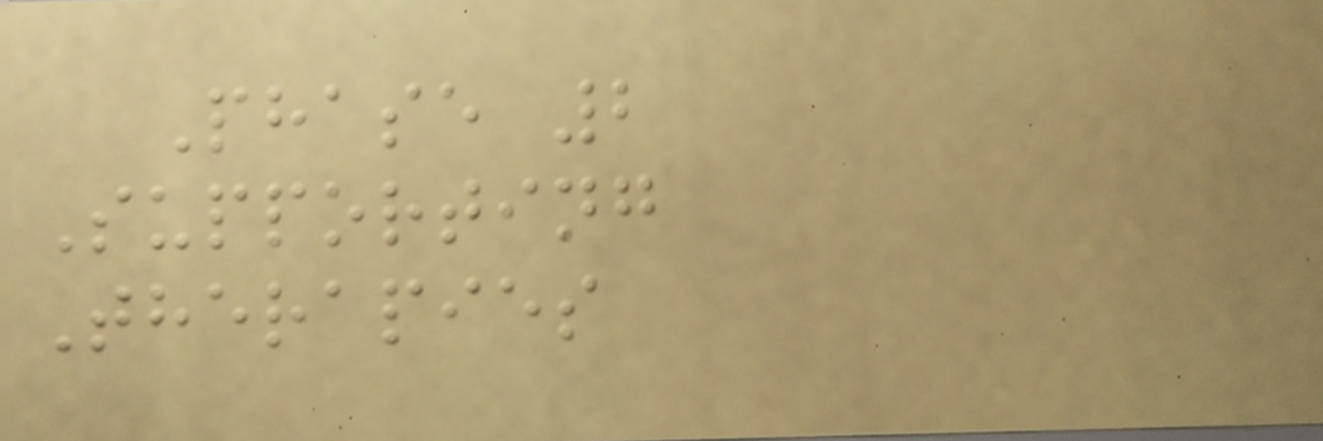Phase 2
Supporting
Therapies
